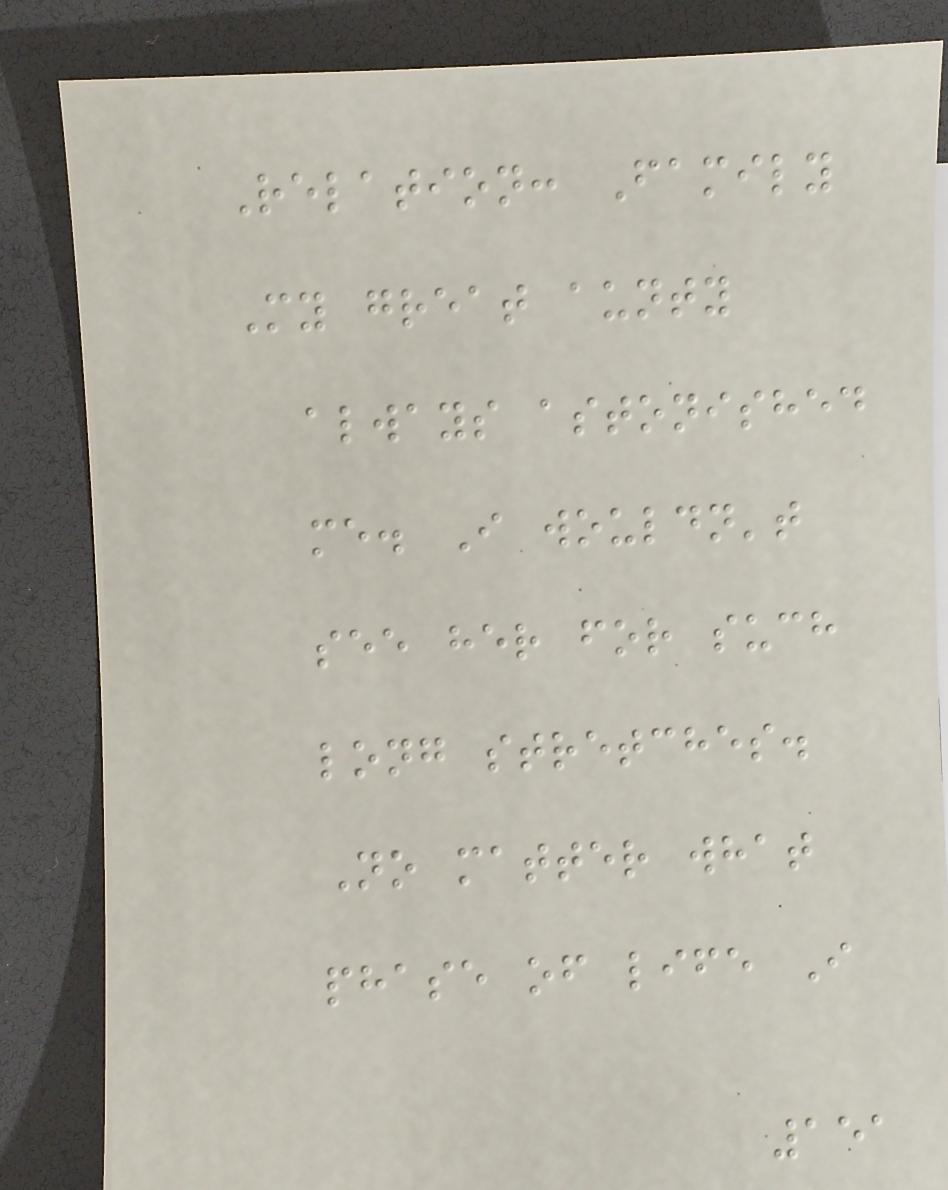Relation: Family
My great aunty
always astonished
me. I wouldn't
see her for such
long stretches.
No matter what
phase of life I
151
